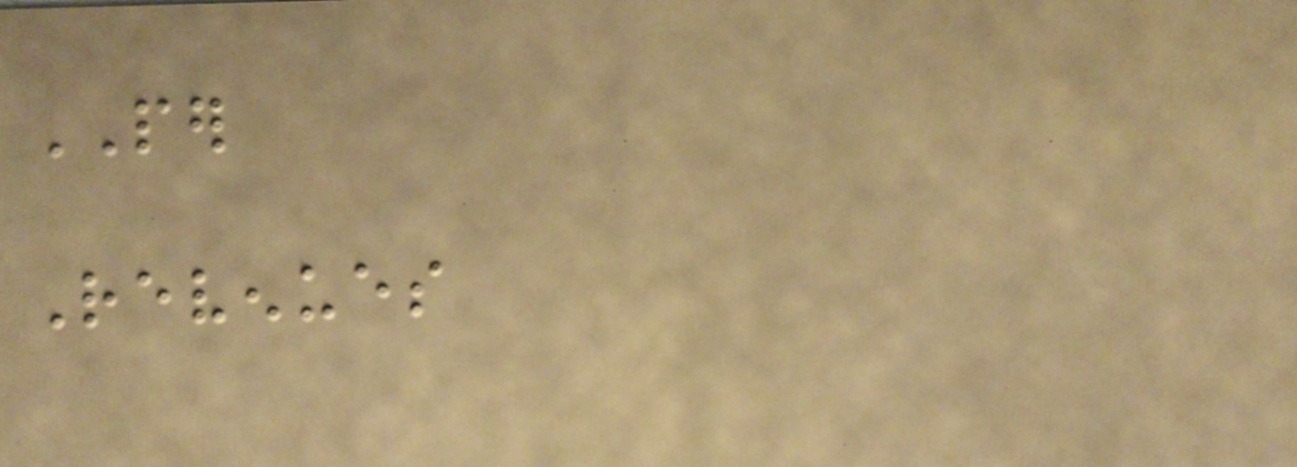PER
Revenues
